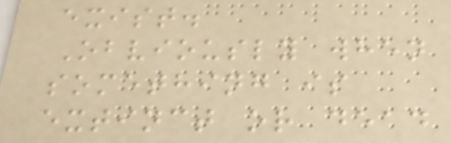exist.
Obviously when
something is
extinct or dead
